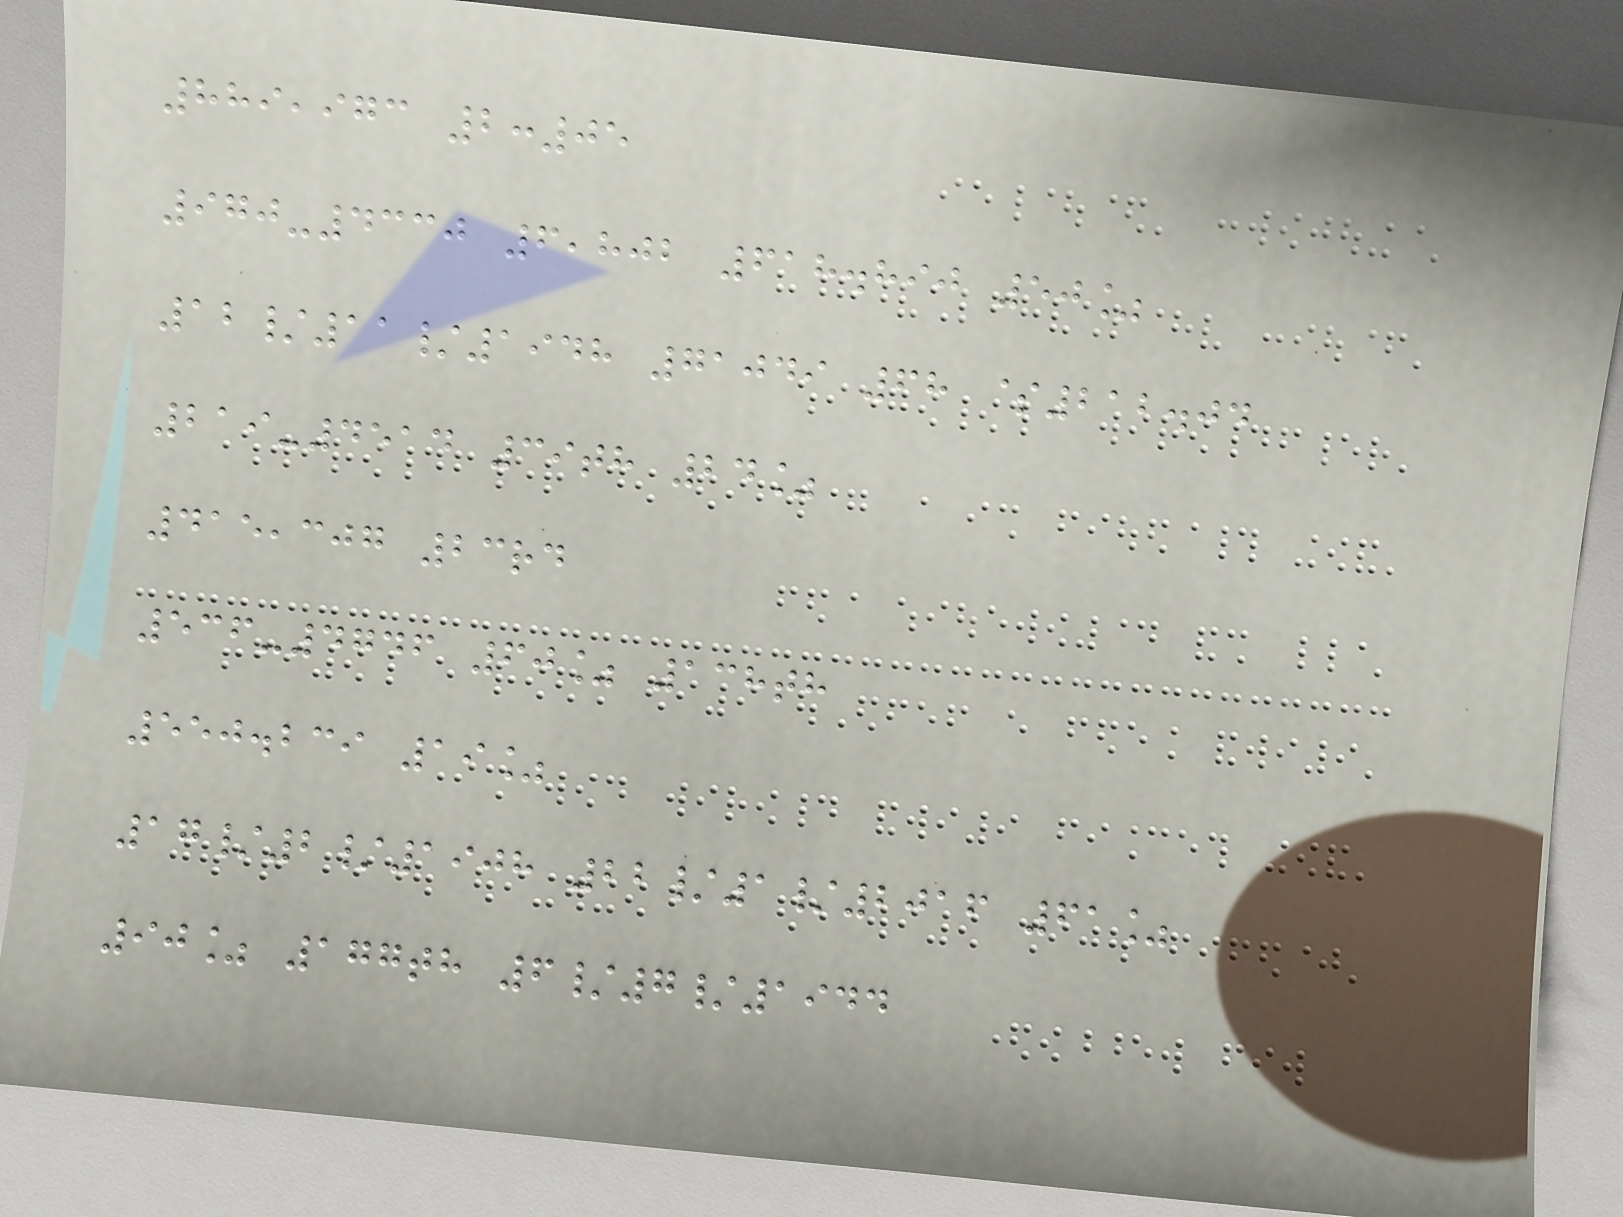889,973 2:05
970-4330 6,802 618.890 50%
12/11/1948 71049 68 $212.04
219-4514 39th 24%
415,307 23rd
536-4746 60% 138th
550.239 19%
17/2/1908 22/1/2016 61%
90% 177th 6/7/1944
